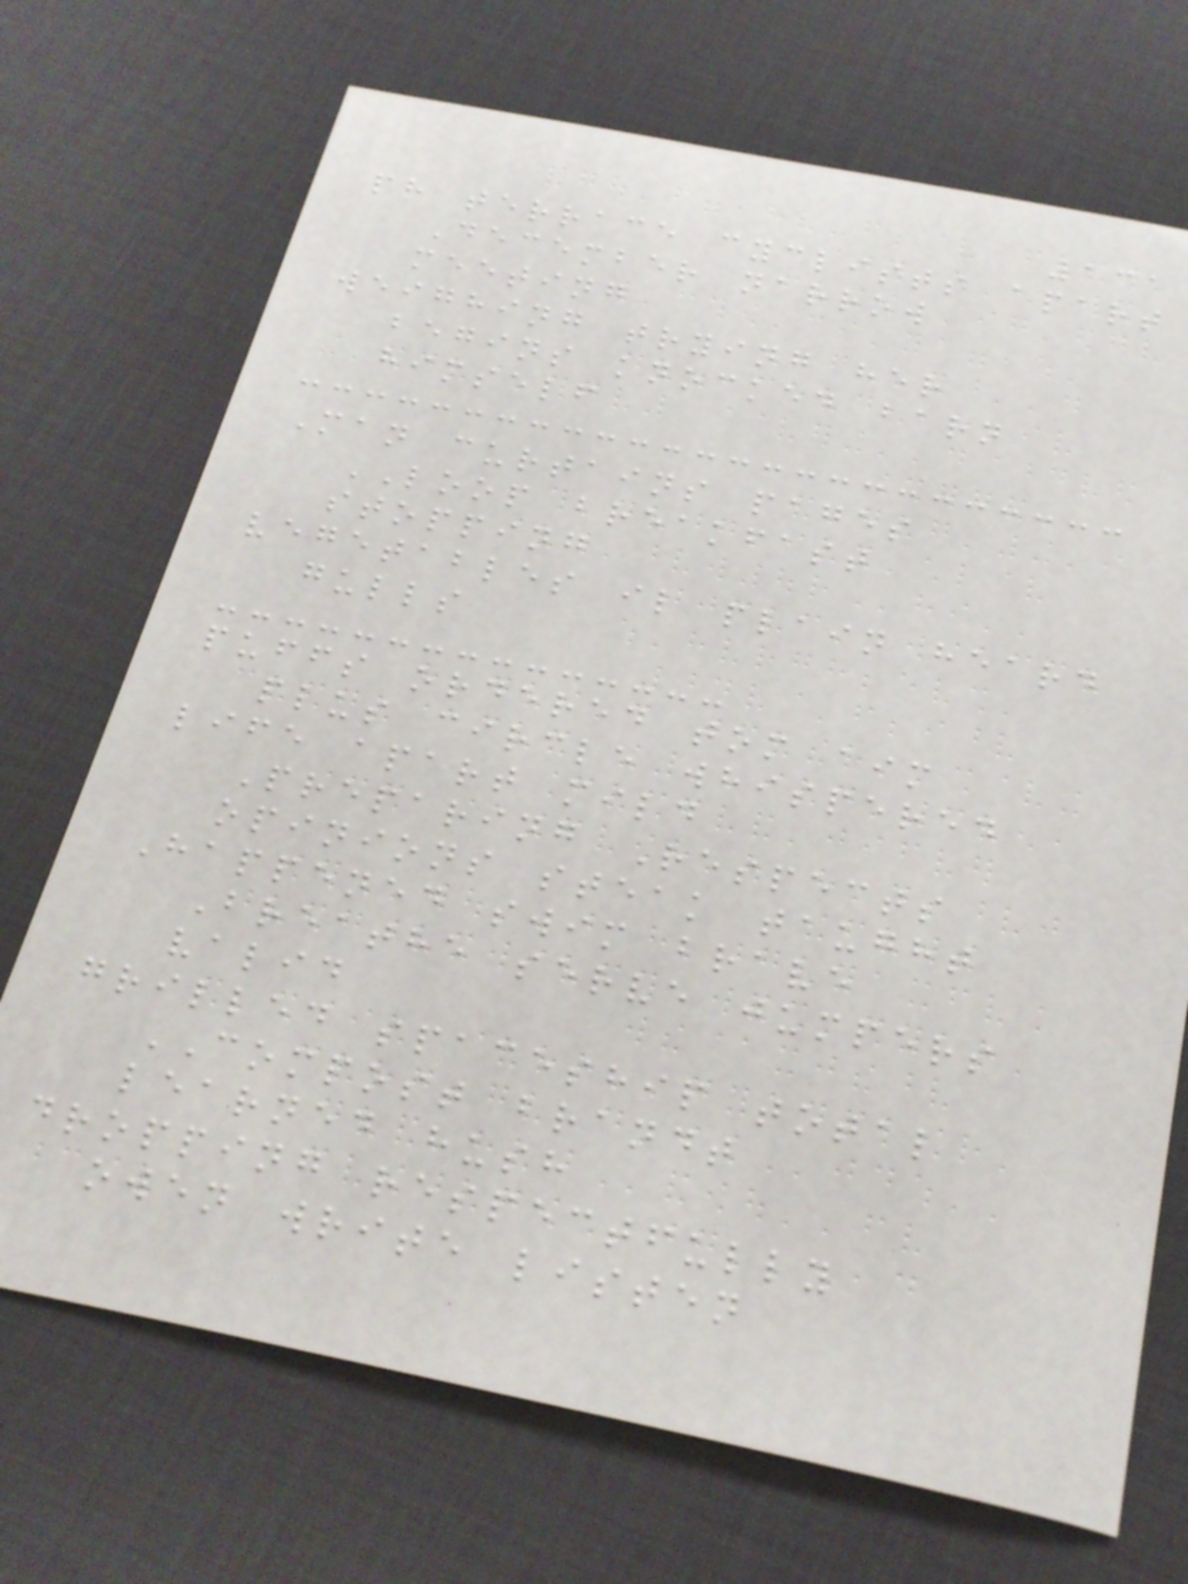131
ph terrace cyclists apart
December narrow
meeting
weighing trying her
begins knocked barn
himself
Man curtains pages
LOOP breakfast
stopping
vegetables il plain heard
gulls
puffs ordered tom aim
plus circle whispered
life apart mild
Preparing Respects
opinions steak taught
Happened swim brave
Breathe serve jumpers
valid
grilled spaceship total
COMPOST brandt
learned hush
dropping respectfully
owen write listen
